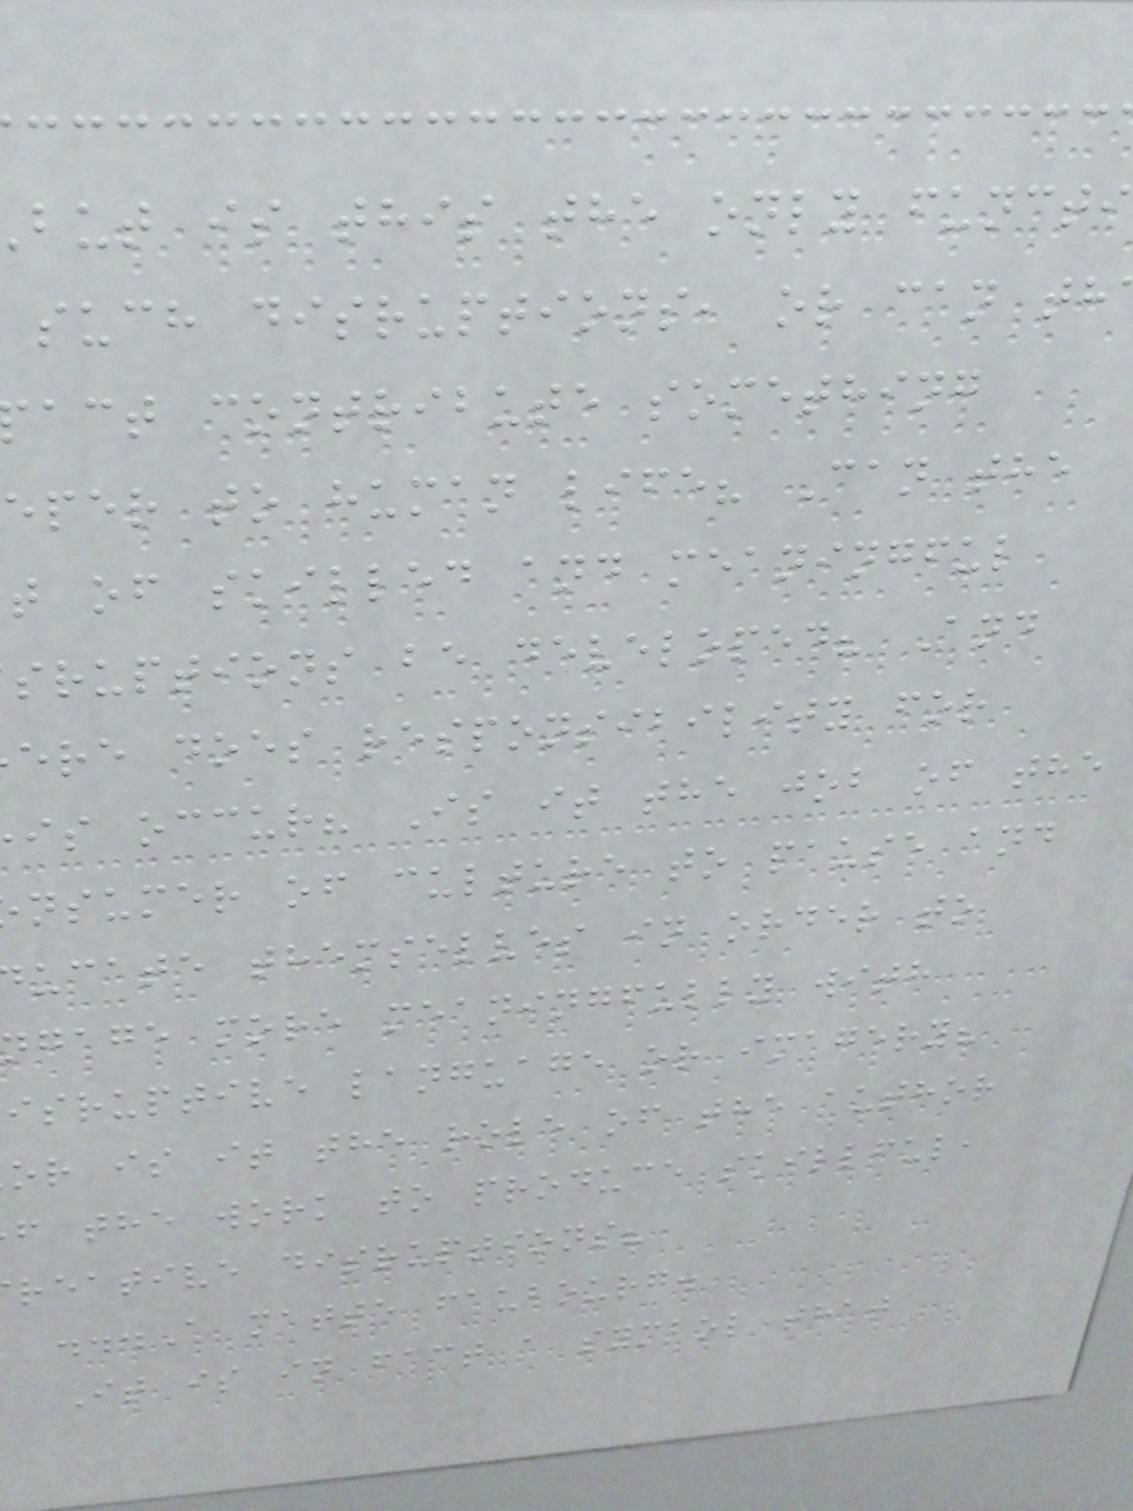but is this the only functi
such disruptions, or can th
act contribute something
eper to human life? Can the
t of skilled and meaningful
sruptions be developed? And
ere does responsibility for
is occur? Is it the job of the
nsumer of culture to pause and
ucate themselves in order to
ngage more meaningfully with
isruptive language or imagery?
or is it the role of the author
f the work to produce skillful,
reative disruptions?
...A matte faubourg.
It is in fact a symbol that
